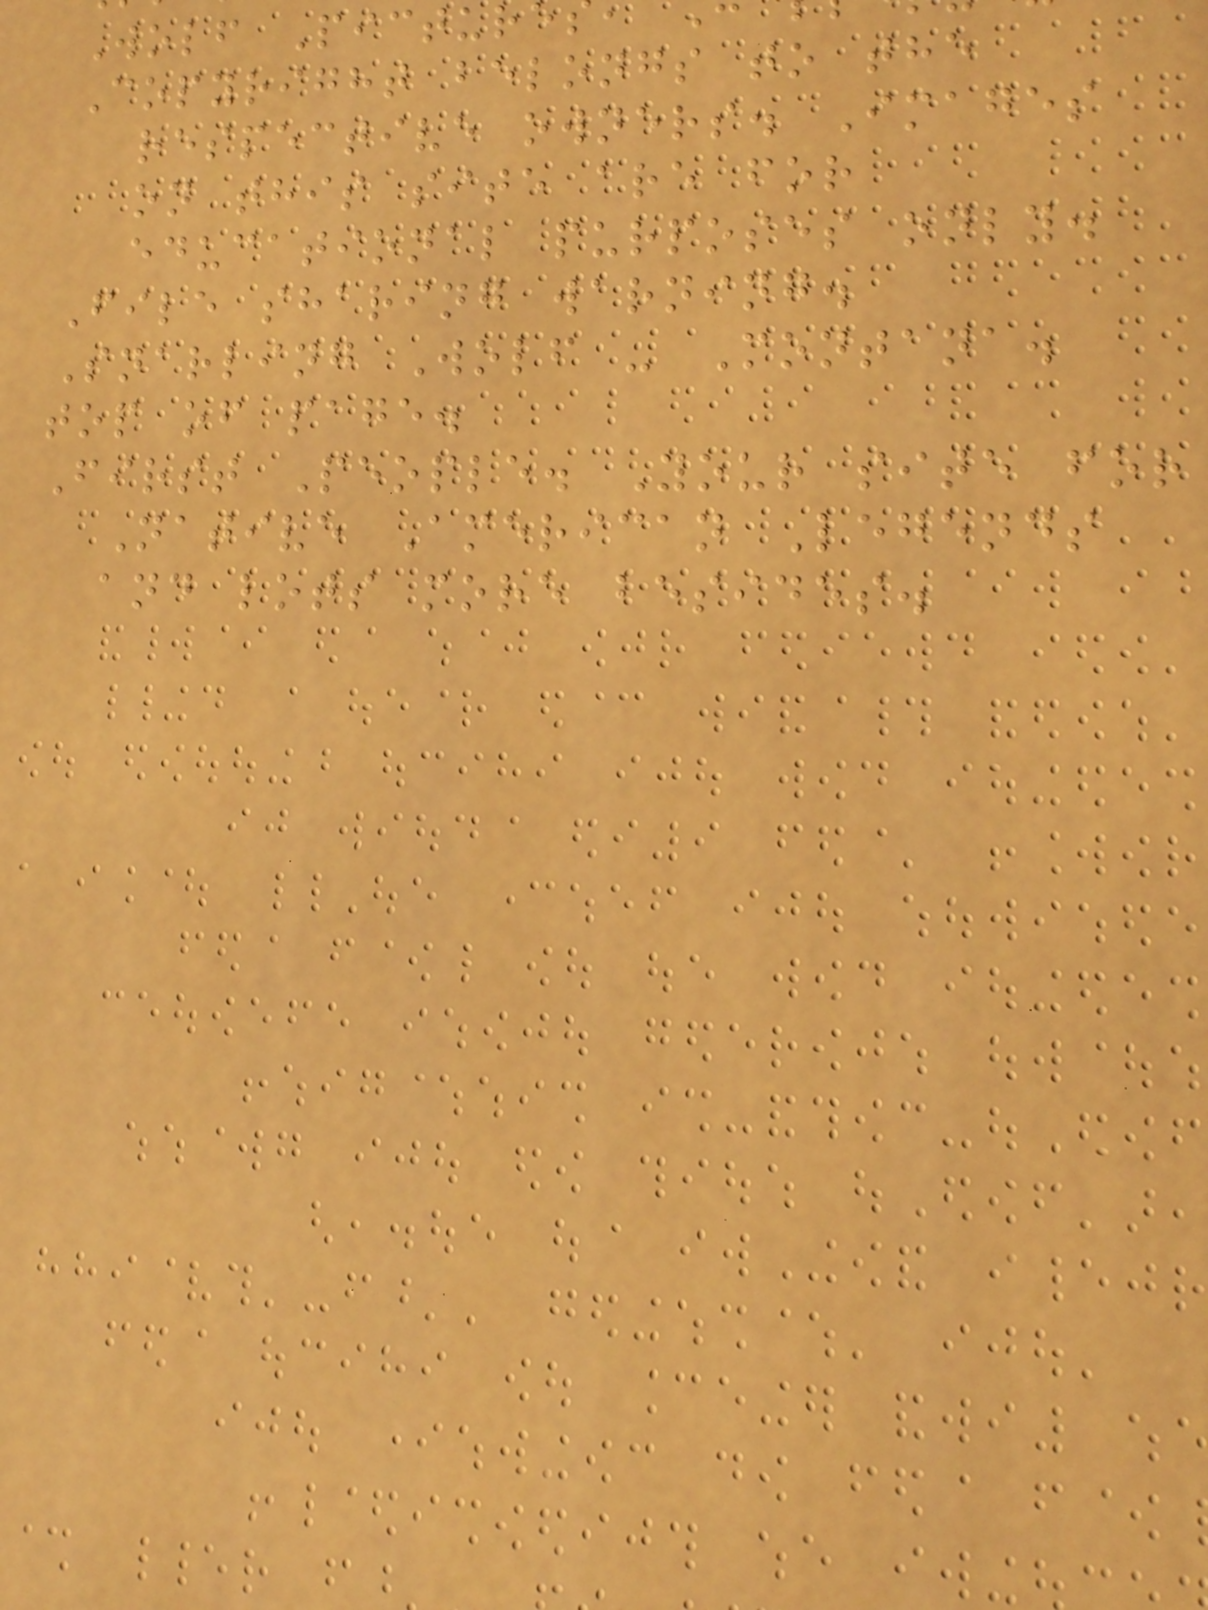Wolf Pictur
Copyright belongs to the
respective owners. Images
on this site are for
educational purposes only.
File sharing warning.
Snarling Wolf - Montana.
top of page.
First People. Your site for
Native American Legends
and lots more besides.
